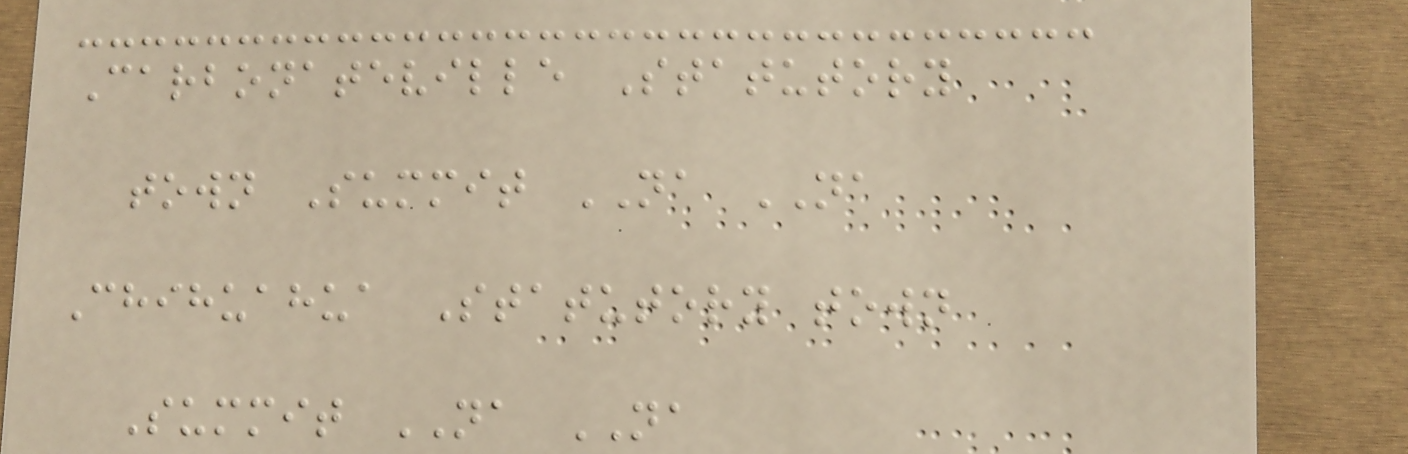Carbonateville Statutory
town Summit NA NA
Chihuahua Statutory town
Summit NA NA
